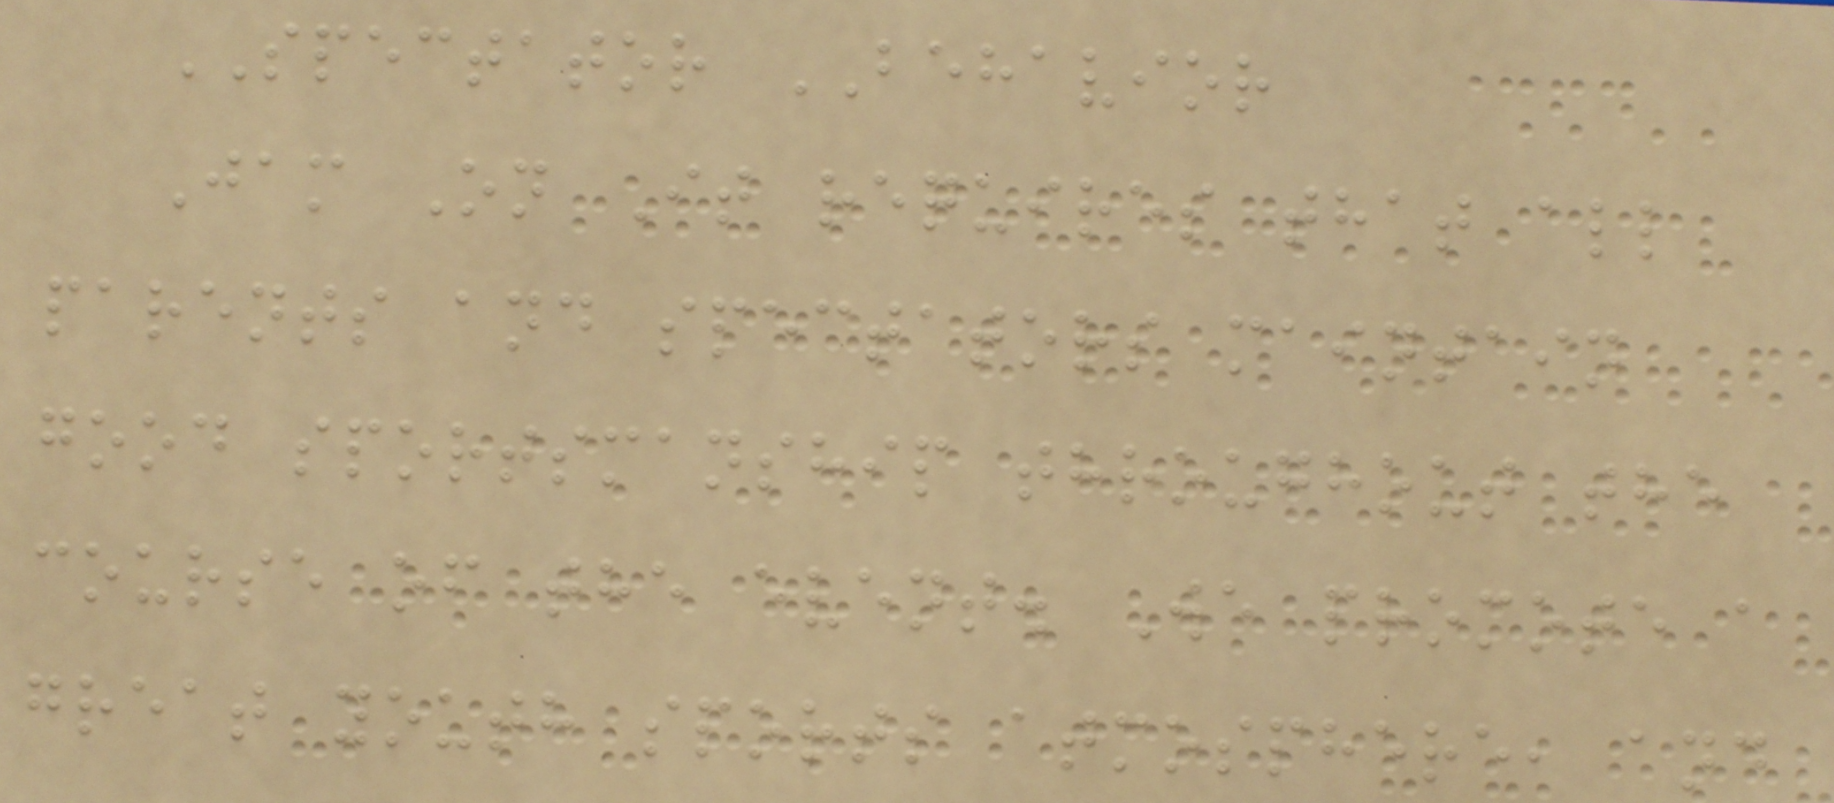SPECTATOR BEHAVIOR
Jam On It requires that all
parents and spectators maintain
good sportsmanship throughout the
course of the event. We promote a
great youth sports atmosphere, and
